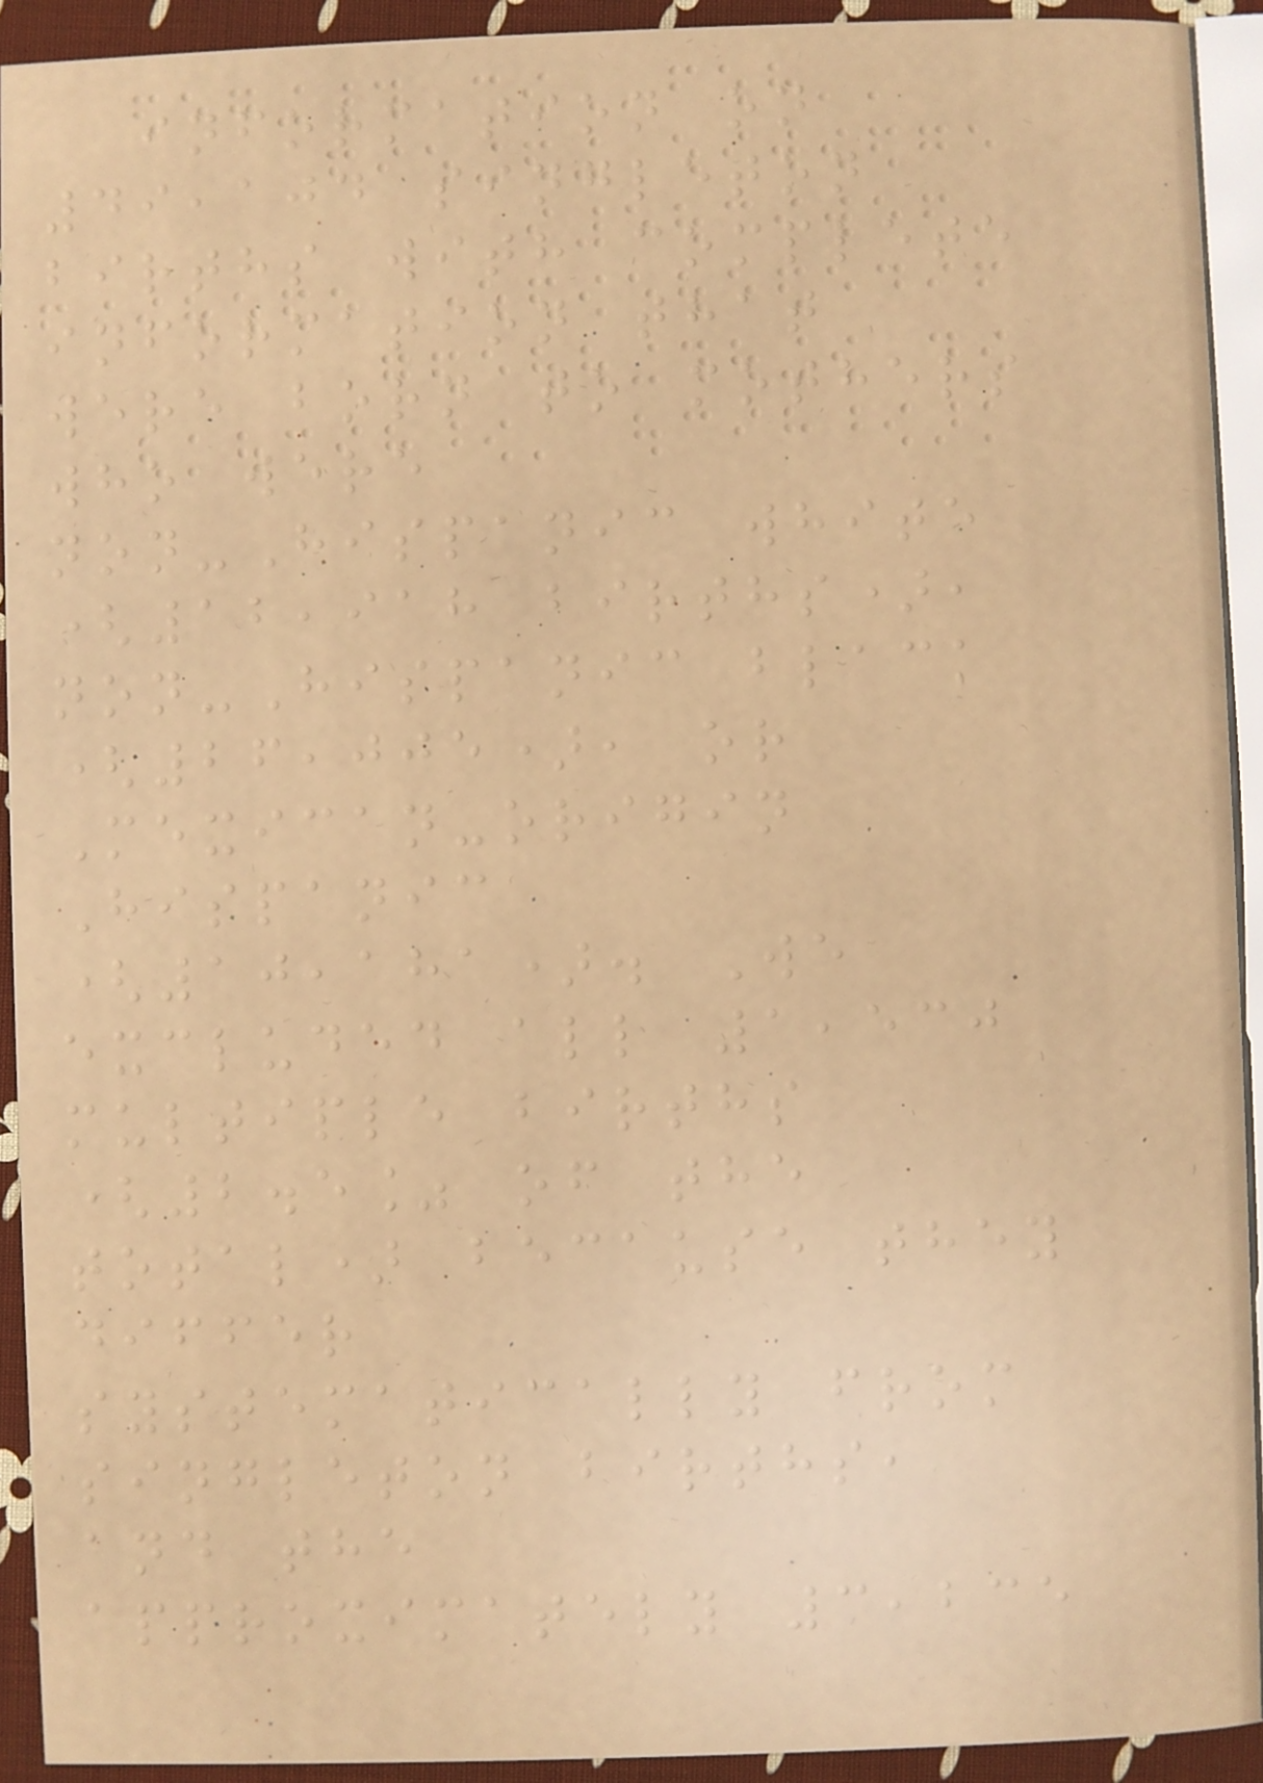information on
49,104 singleton
births with complete
information that
were born to mothers
who were
non-Hispanic white
(12,918 births),
non-Hispanic black
(26,005), or
Mexican-origin
Hispanic
(10,181). We
excluded all 1,530
multiple births
(2.5% of the
total) because they
differ
systematically from
singleton births,
and the
approximately 3,235
